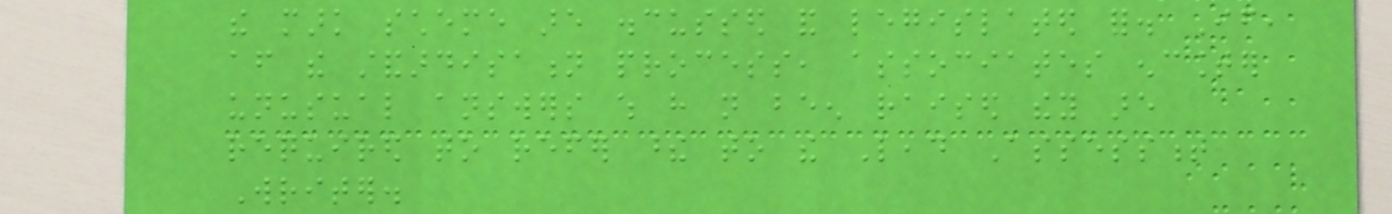the mark scheme are discussed and legislated for. If,
after the standardisation process, associates encounter
unusual answers which have not been raised they are
required to refer these to the Lead Assessment
Writer.
